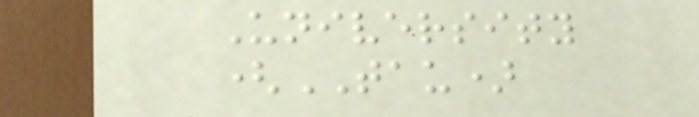University
(TAU)
